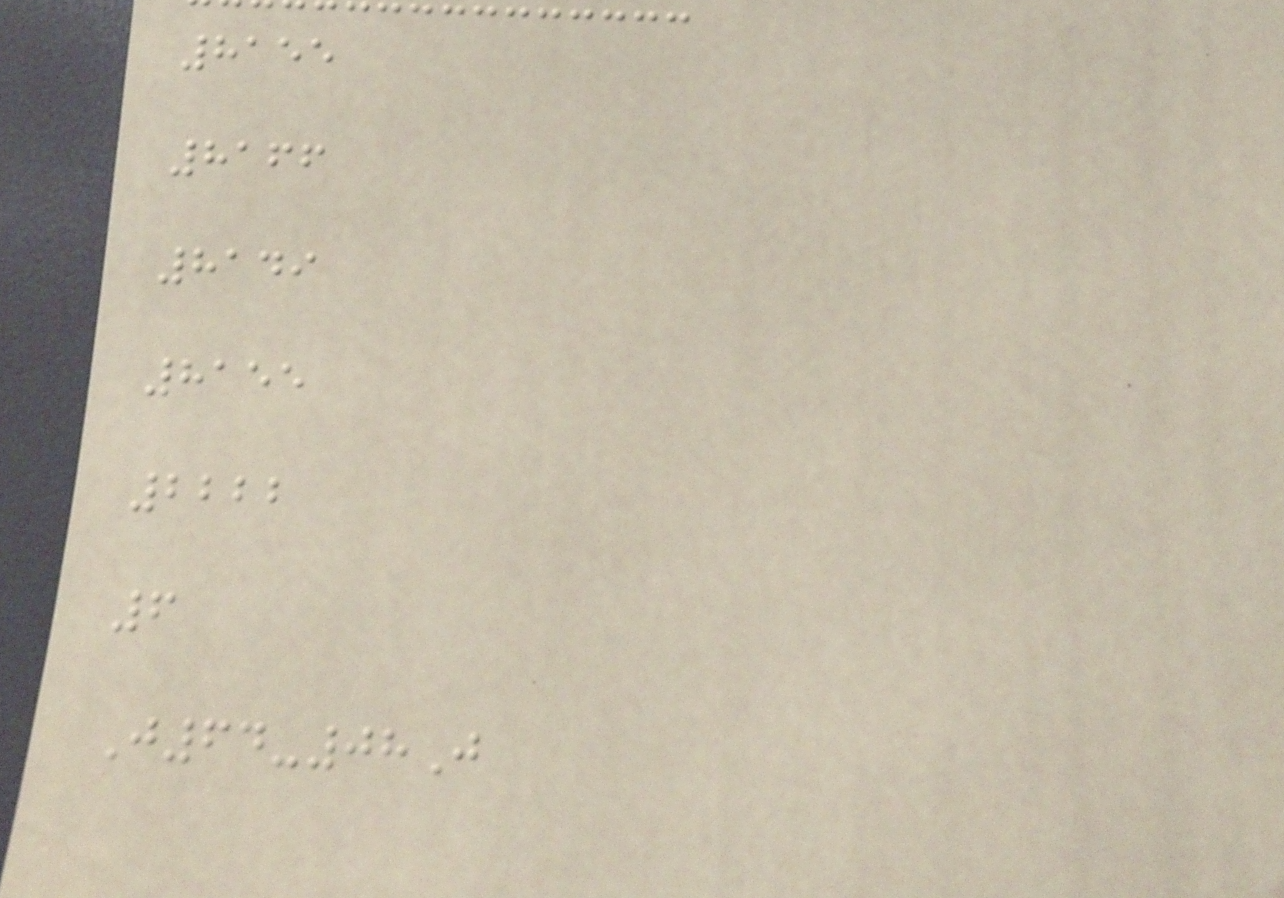8155
8166
8149
8155
2222
6
J64-08J
